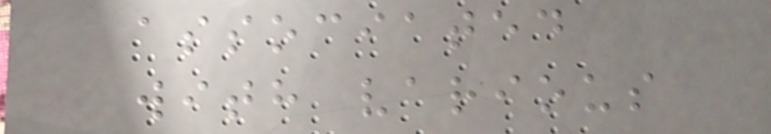associated
with various
